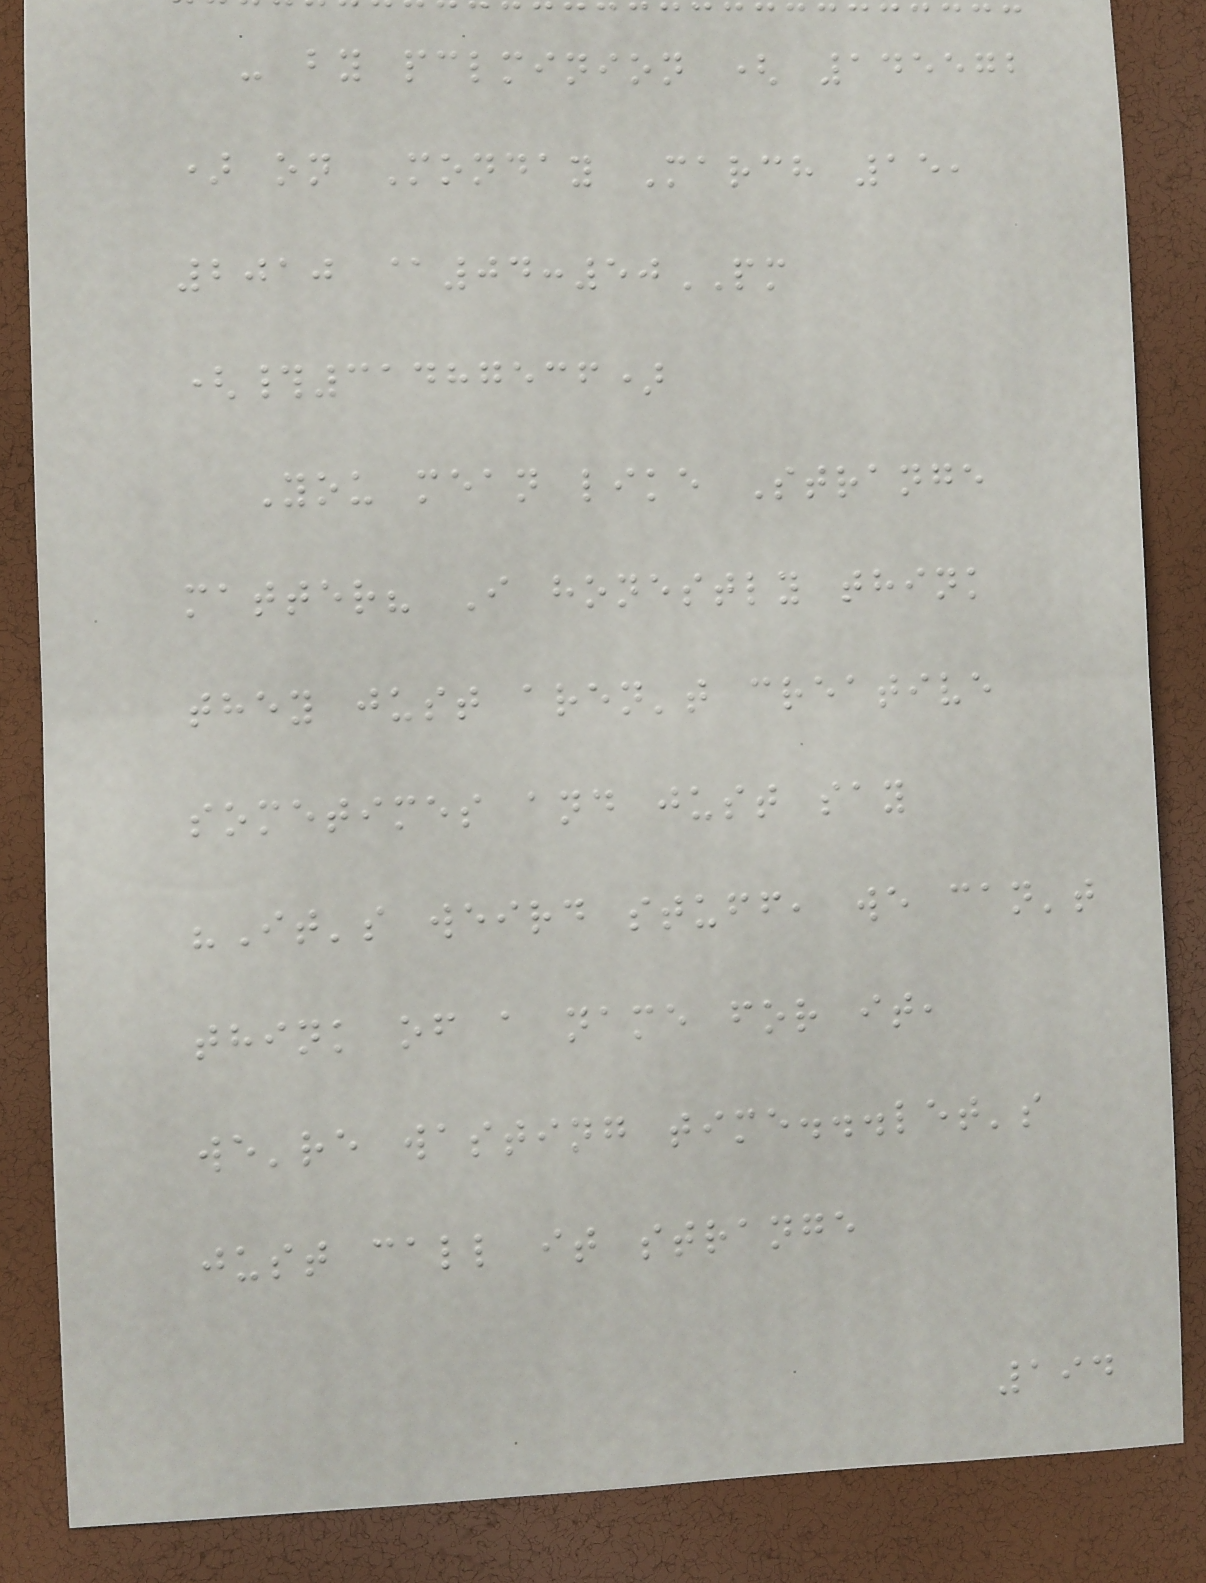- by pclminion ( 145572
) on Monday March 15,
2010 @04:50PM
(#31487536)
You mean like Strange
matter? I honestly think
they just aren't creative
sometimes and just say
"It's weird stuff, we can't
think of a name for it,
we're wasting time...let's
just call it strange
194
